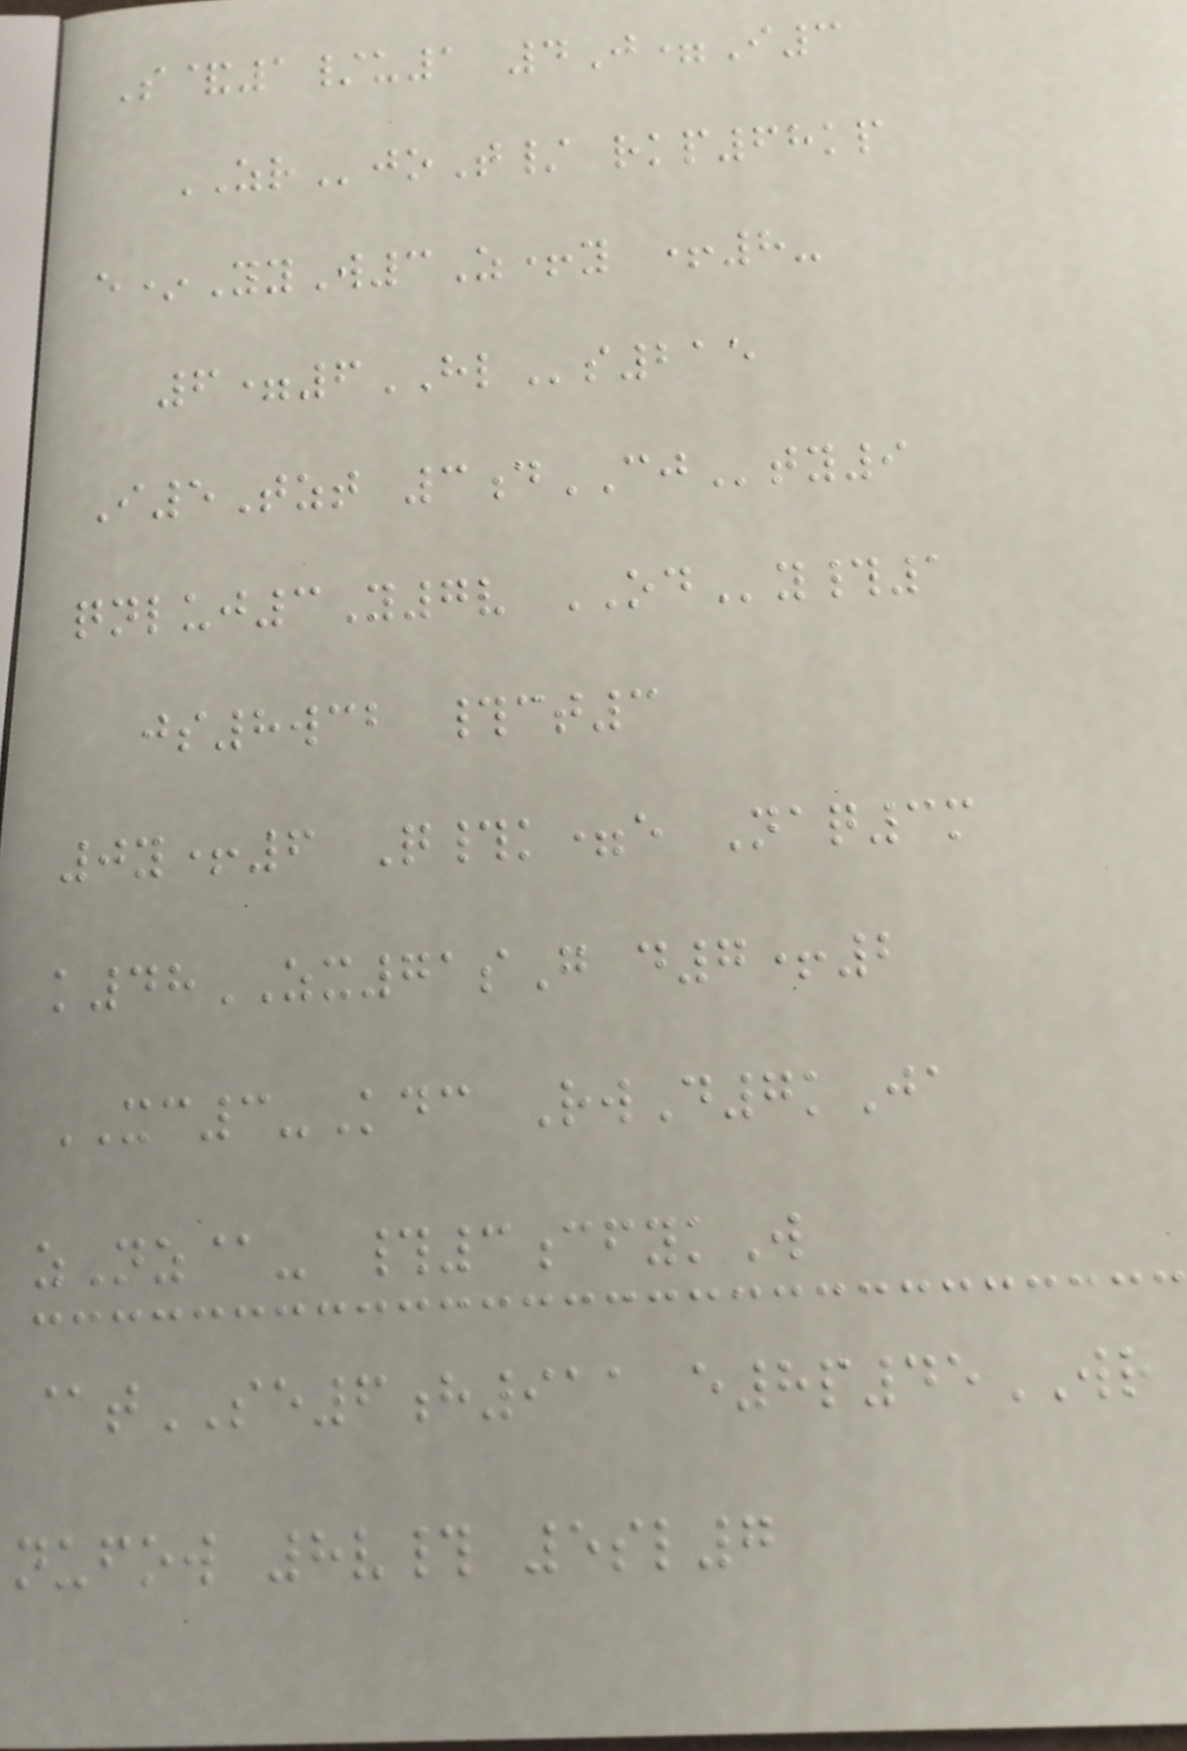S&1/u1 4J=I3
ZRjoT/ rkp68kp
e*YyW3Z+y +8-
6=6HLs215
I5Tzt 3dCJty9
qnluj3Y7v ODy#1
js8wcb #ct3
0y+6 Q#k=e Naq3m
k48ZX71sG d7+2
XC3-Kdc RwD7kJa
zNz@- #3cfykW
@tSE6h911 e8p45WR
nufow 8v# 5sl7
